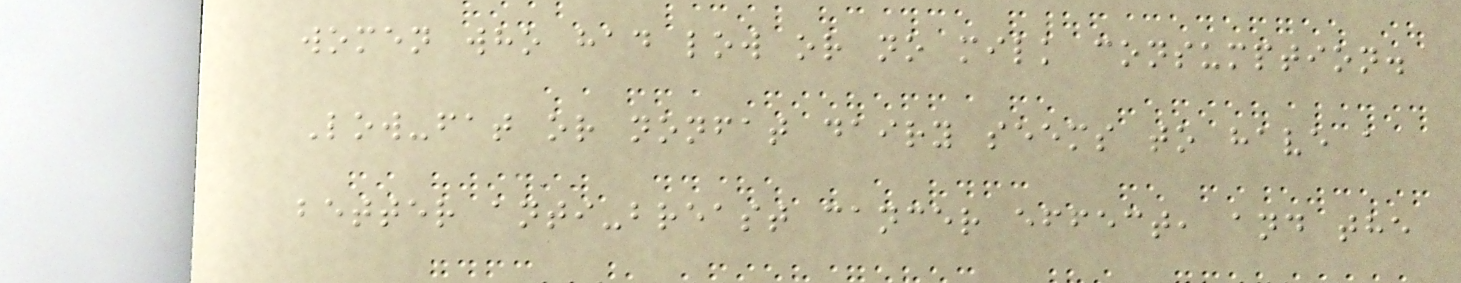women who had low or no milk consumption.
Low-fat or nonfat dairy seems to have a
better anti-breast cancer effect, and the
